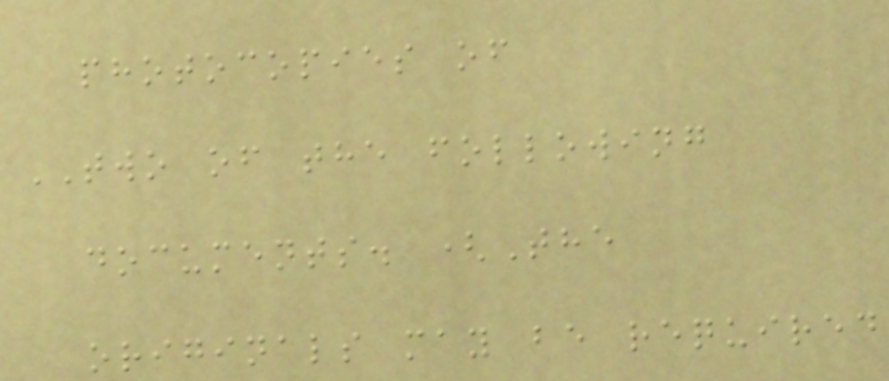photocopies of
TWO of the following
documents. (The
originals may be required
